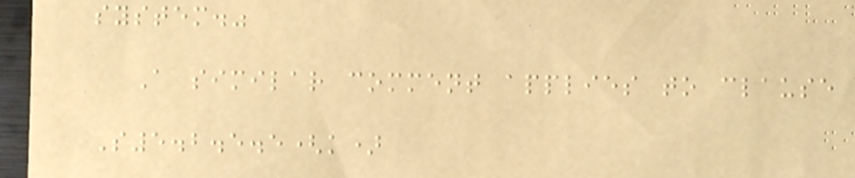system."
A similar comment applies to clause
S5.2.5.5(k)
